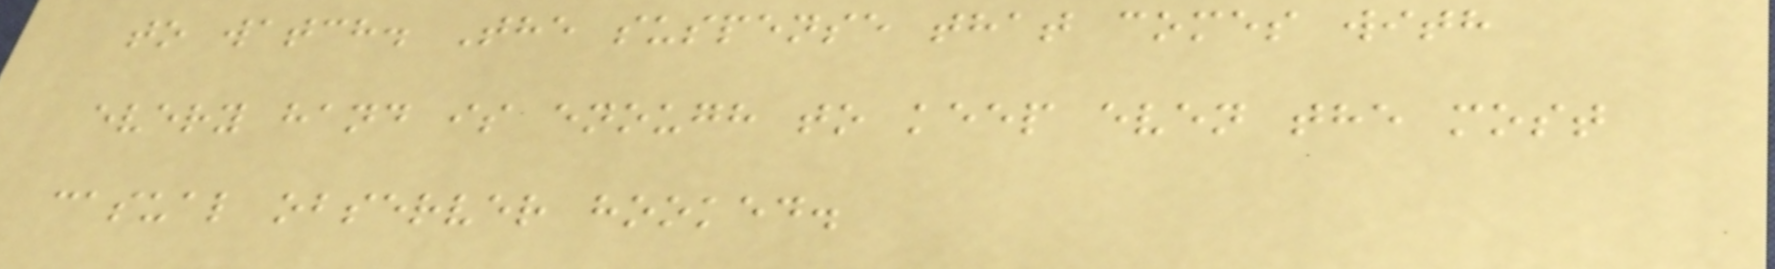to watch. The suspense that comes with
every hand is enough to keep even the most
casual observer hooked.
